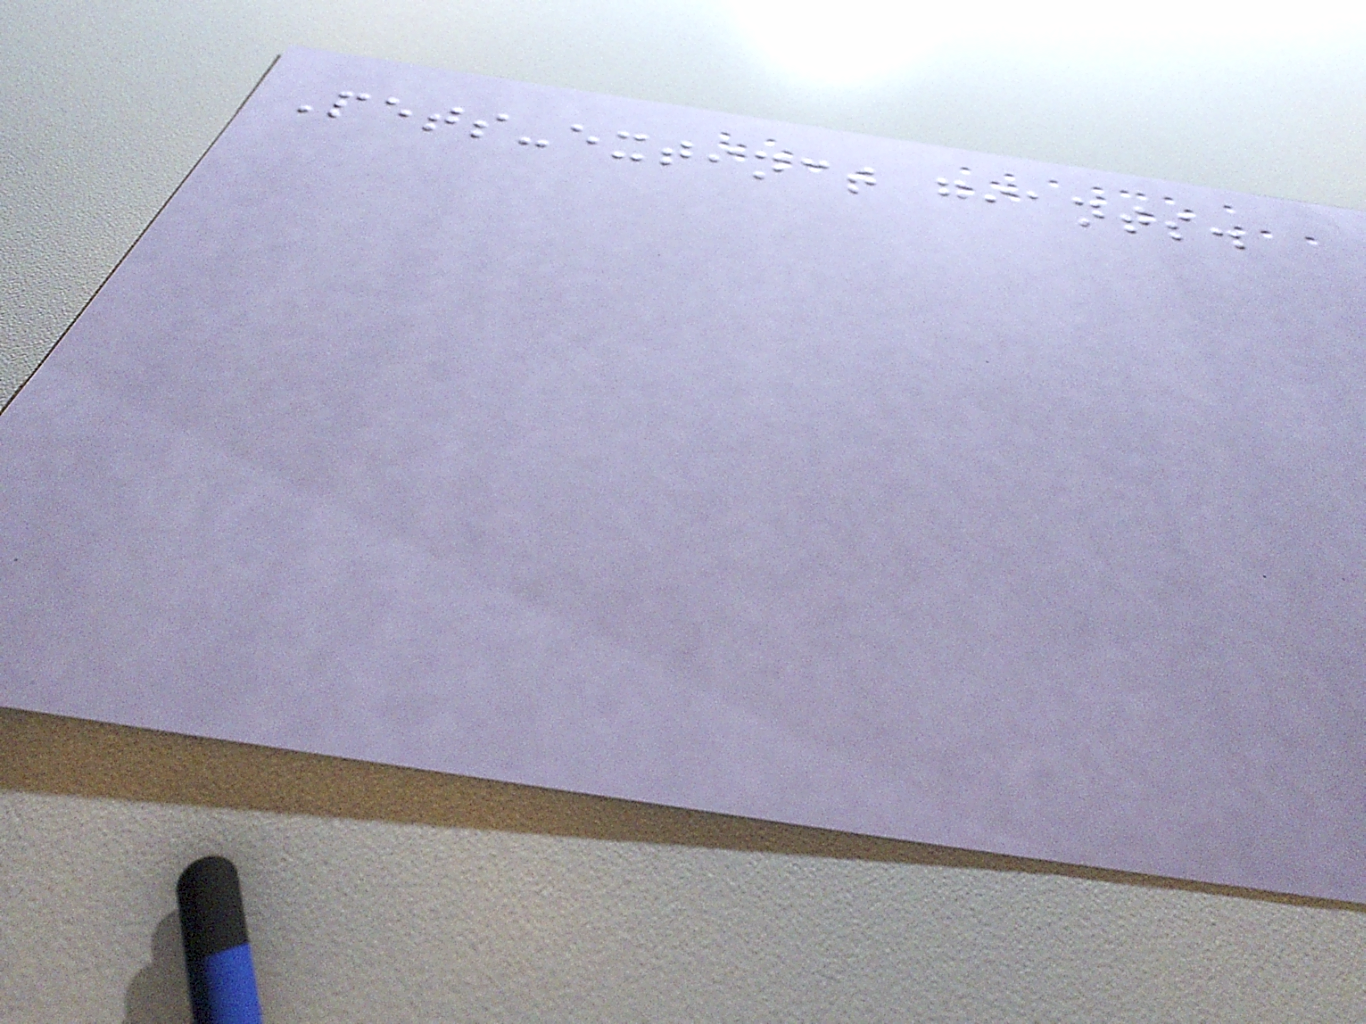Pets-extinct giants.
